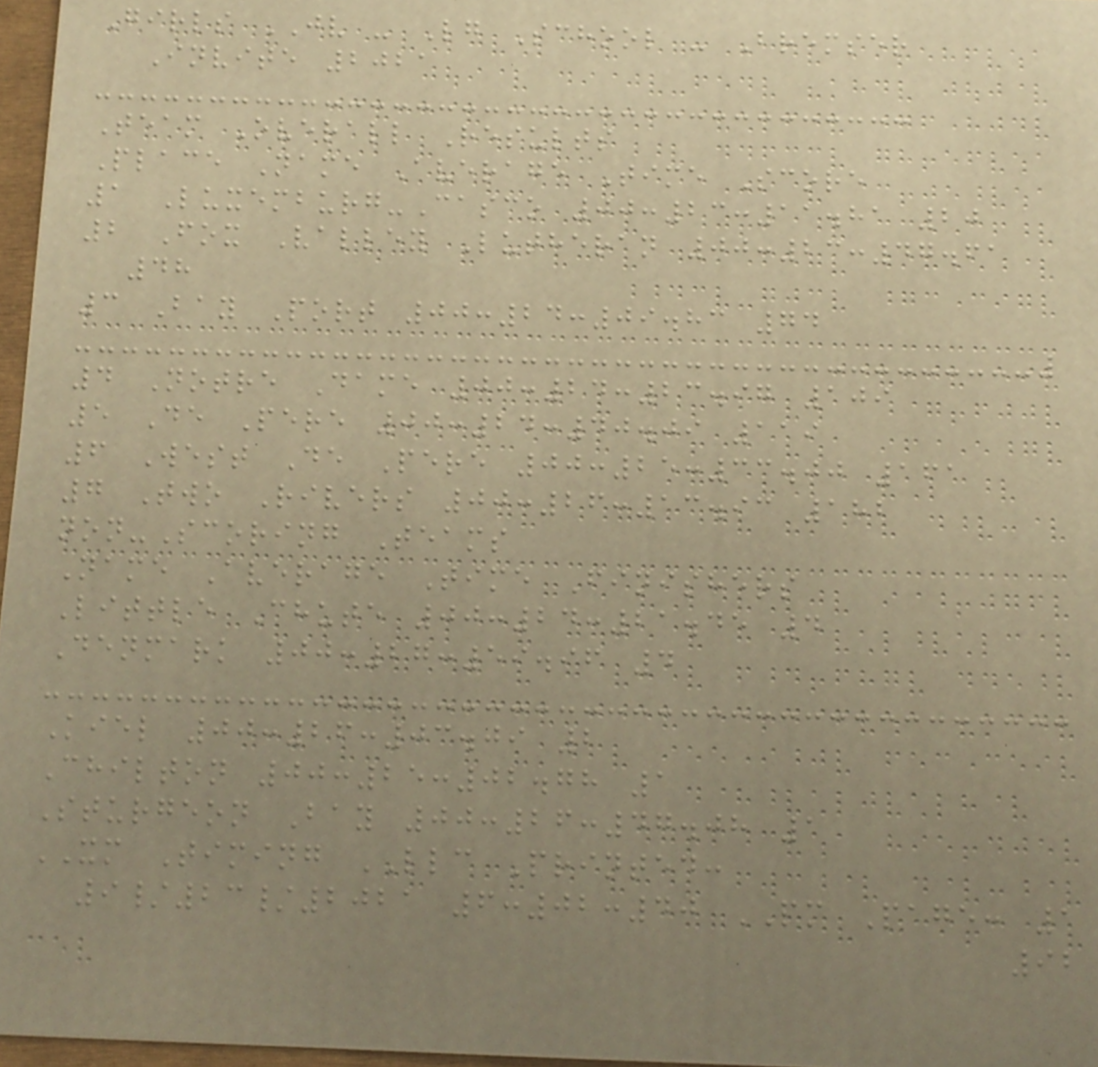Girls JV - Lg School - Bremser
Invite 2021
Team Overall Results
Place Name Average Time Score
1 Luxemburg-Casco 00:23:11.81 20
2 Fox Valley Lutheran 00:23:47.61
48
3 Bay Port 00:24:09.83 74
4 Notre Dame 00:24:23.97 109
5 De Pere 00:24:40.09 119
6 West De Pere 00:25:33.00 161
7 Two Rivers 00:26:13.93 182
non-Scoring Teams
Name Average Time Finishers
Little Chute 00:24:21.45 4
Denmark 00:27:59.96 4
Kiel 00:26:03.09 2
Chilton 00:25:02.78 1
Sturgeon Bay 00:26:47.08 1
XM Timing LLC Printed:
9/23/2021 6:02:40 PM Page: 1
92
